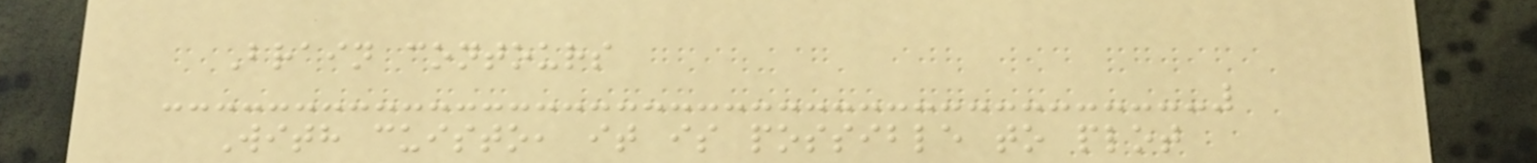Brain contours
With cuisto, it is possible to plot
